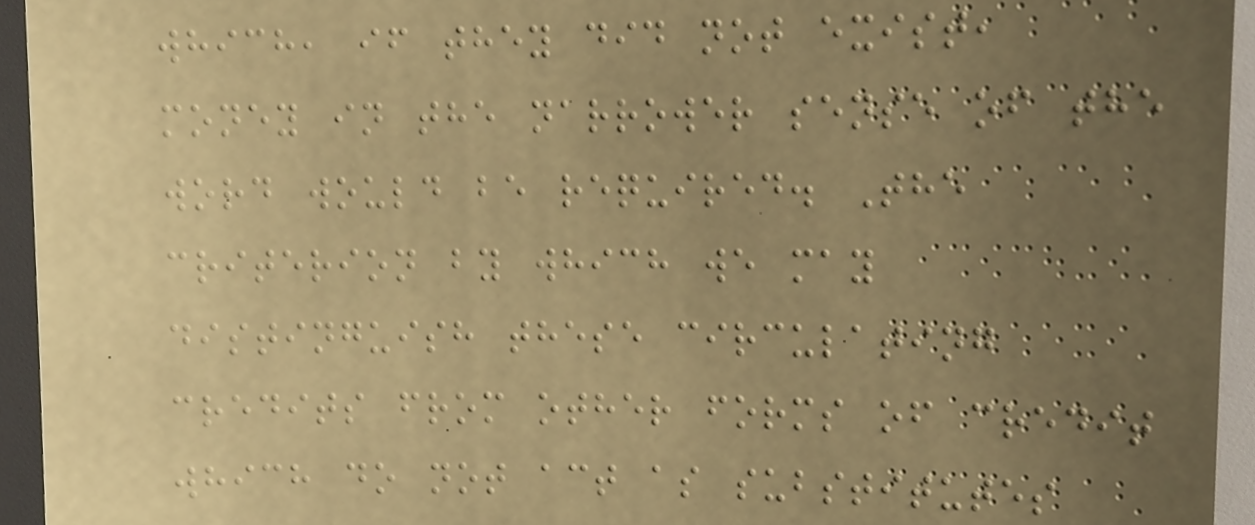which, if they did not exist,
money in the narrower sense of the
word would be required. The
criterion by which we may
distinguish these circulating
credits from other forms of credit
which do not act as substitutes
